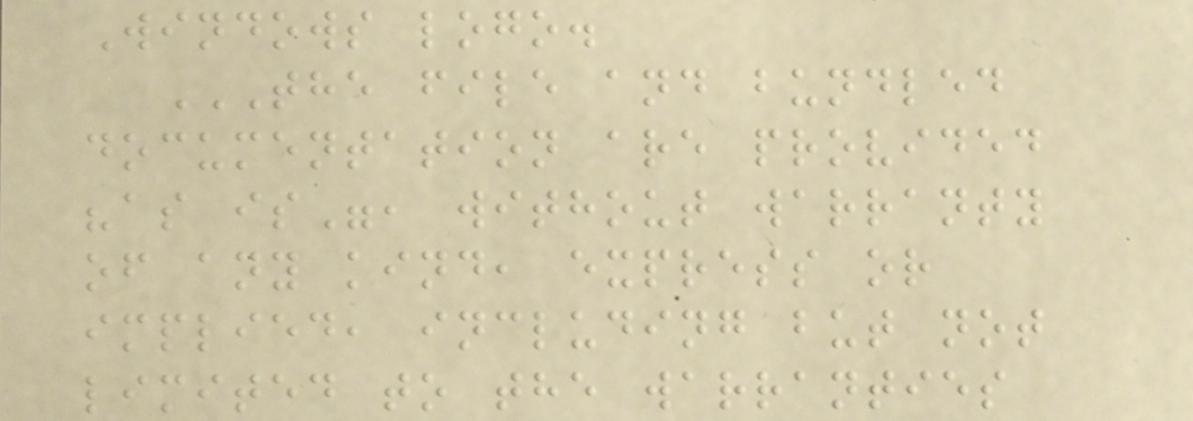Windows logo.
THE FILE AND BUNDLED
DOCUMENTATION ARE PROVIDED
"AS IS", WITHOUT WARRANTY
OF ANY KIND, EXPRESS OR
IMPLIED, INCLUDING BUT NOT
LIMITED TO THE WARRANTIES
